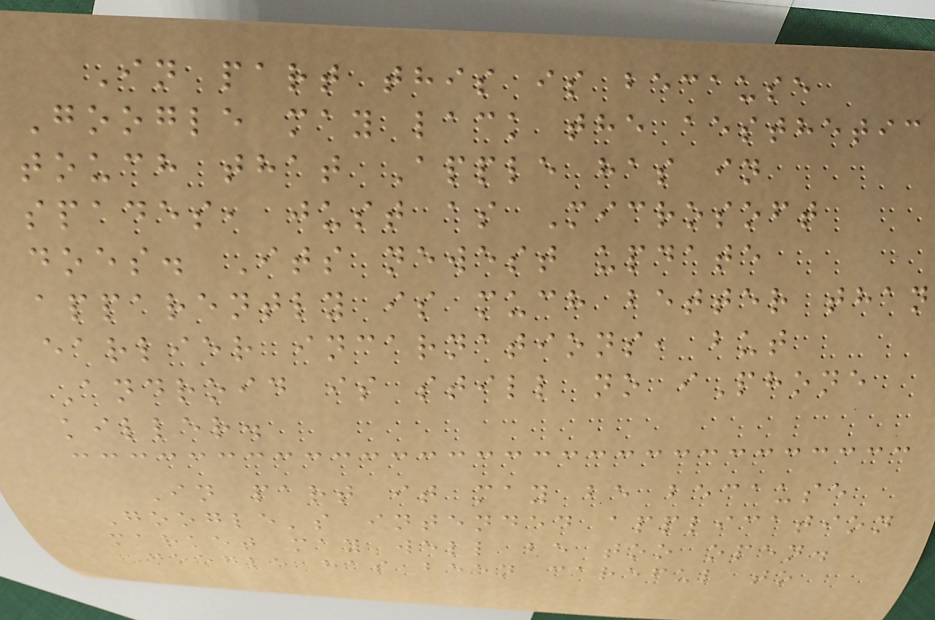In part this is because
Google may lack the aesthetic
touch that Apple has in
spades, just as Microsoft
does. Its newest update
apparently is much better than
earlier incarnations, but
Android is still no iPhone
killer.
In part it may be because
Google's intended application
market may well be too open.
Google has been careful to
